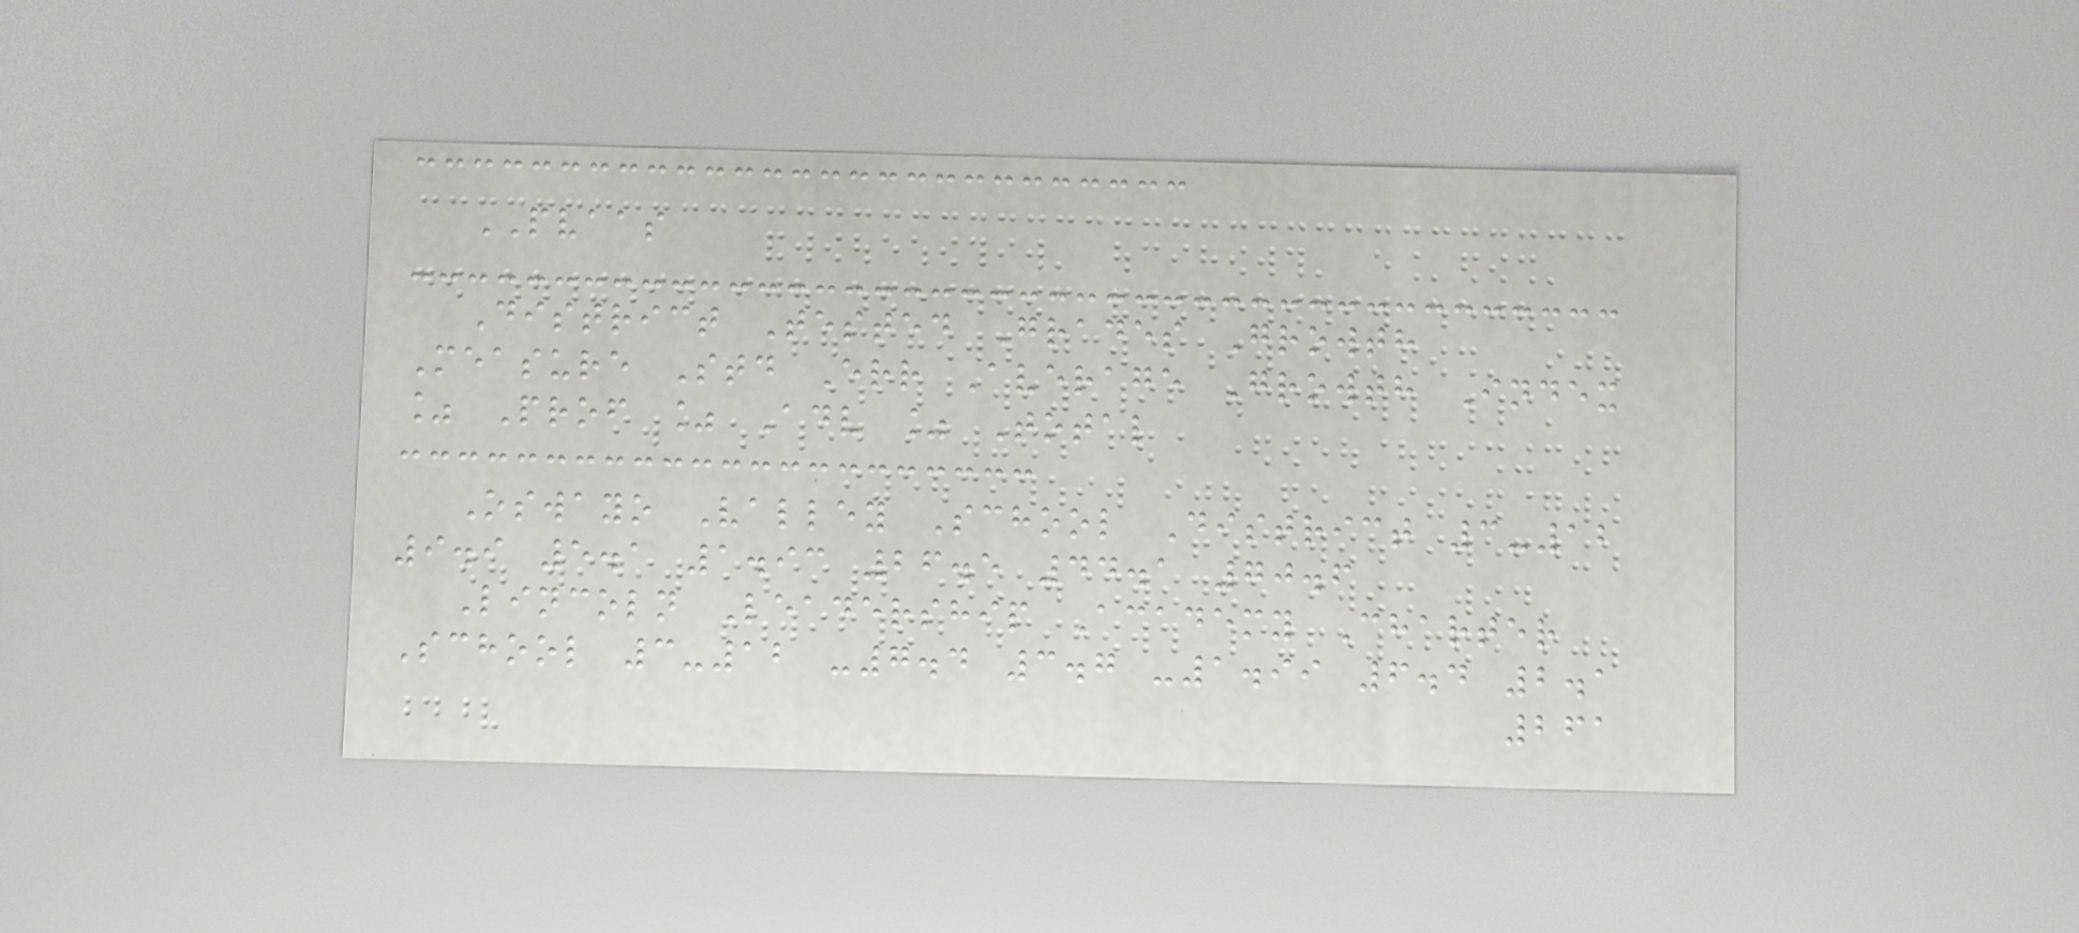PVAAS
District Tested Grades Growth
Measure Std Err Average Growth Index
% Prof % Adv % Total
Oswayo Valley School District 3-12
9.9 5.1 1.93 26.5 44.1 70.6
Lincoln Leadership Academy Charter
School 3-12 -7.4 3.7 -1.99 6.4 2.1
261
